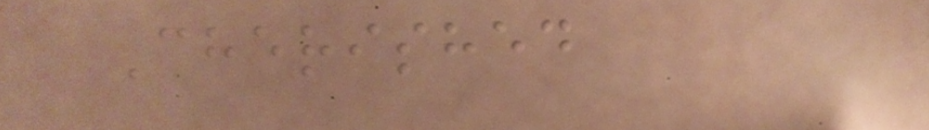Cherished
